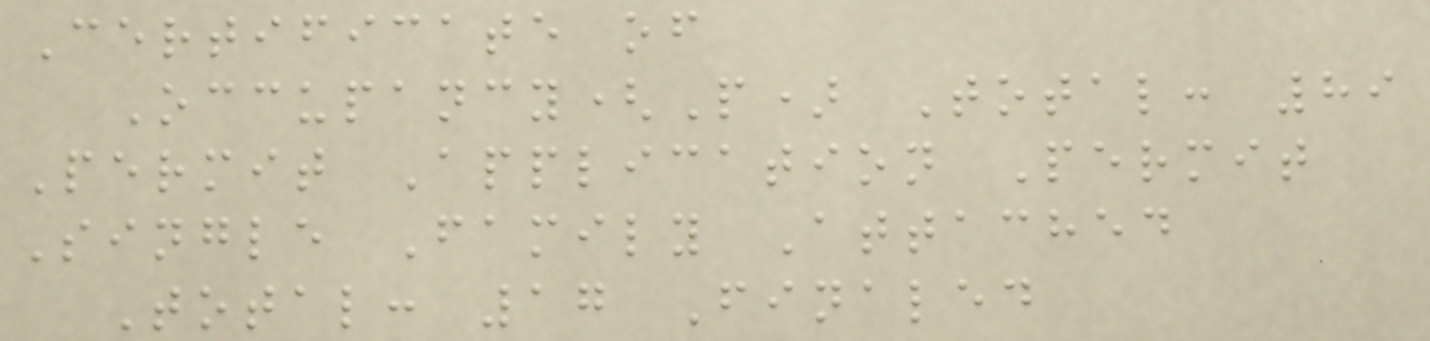Certificate of
Occupancy(P) Total: 89
Permit Application Permit
Single Family Attached
Total: 17 Finaled
